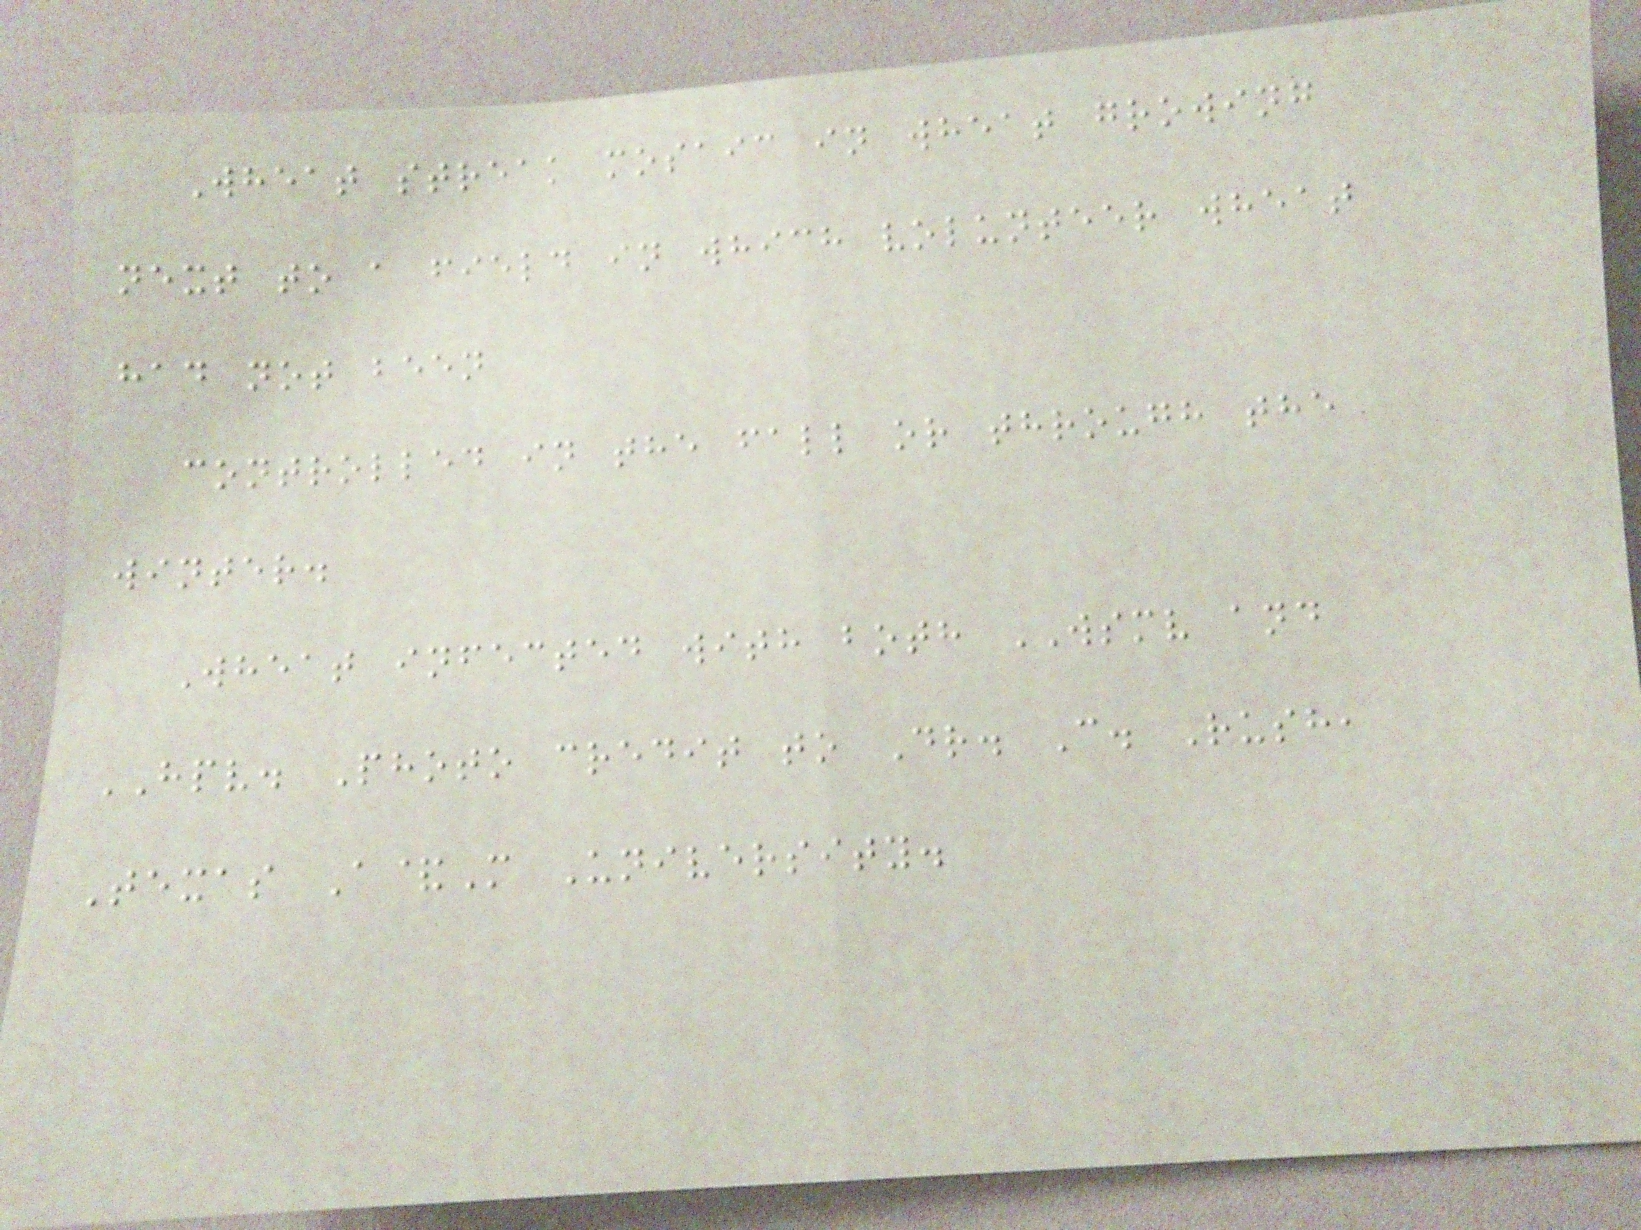Wheat streak mosaic in wheat growing
next to a field in which volunteer wheat
had not been
controlled in the fall or through the
winter.
Wheat infected with both WSMV and
HPV. Photo credit to Dr. C. Rush,
Texas A&M University.
